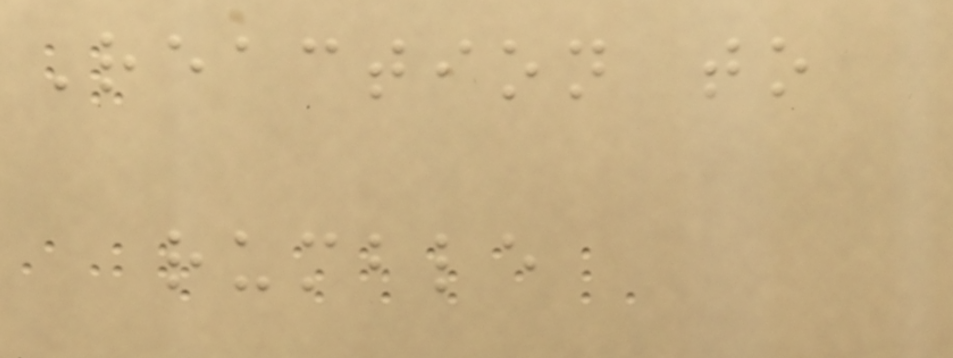Reaction to
rumble
